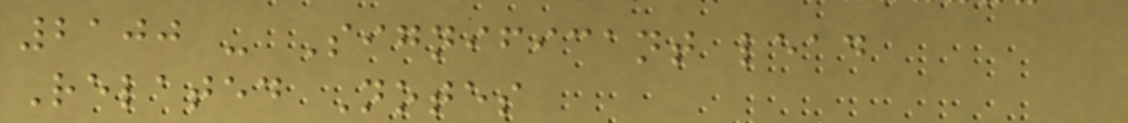2100 - Significant lead
Related Notes
